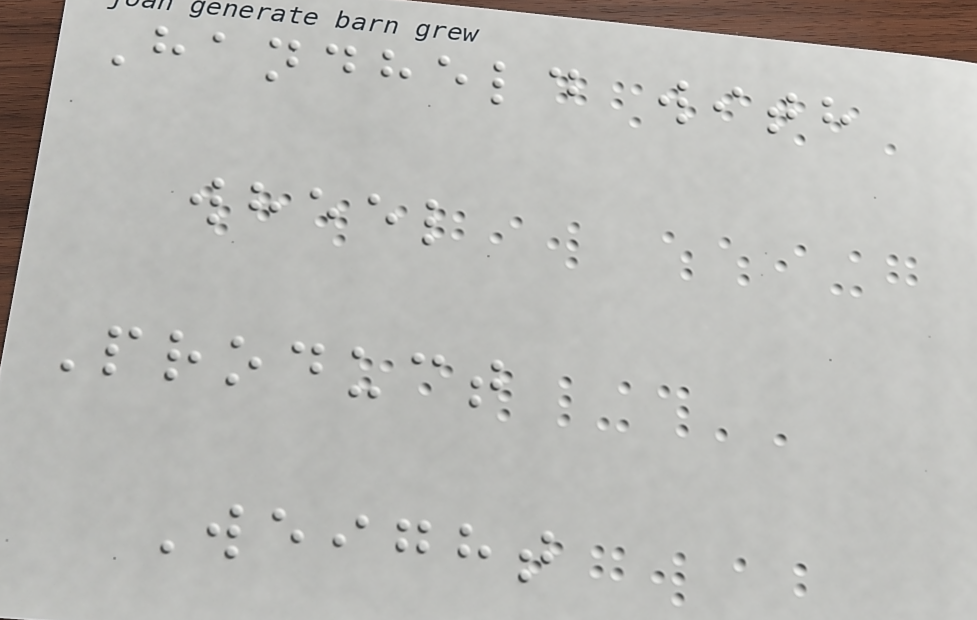Handheld with
wheel
Product
Weight
